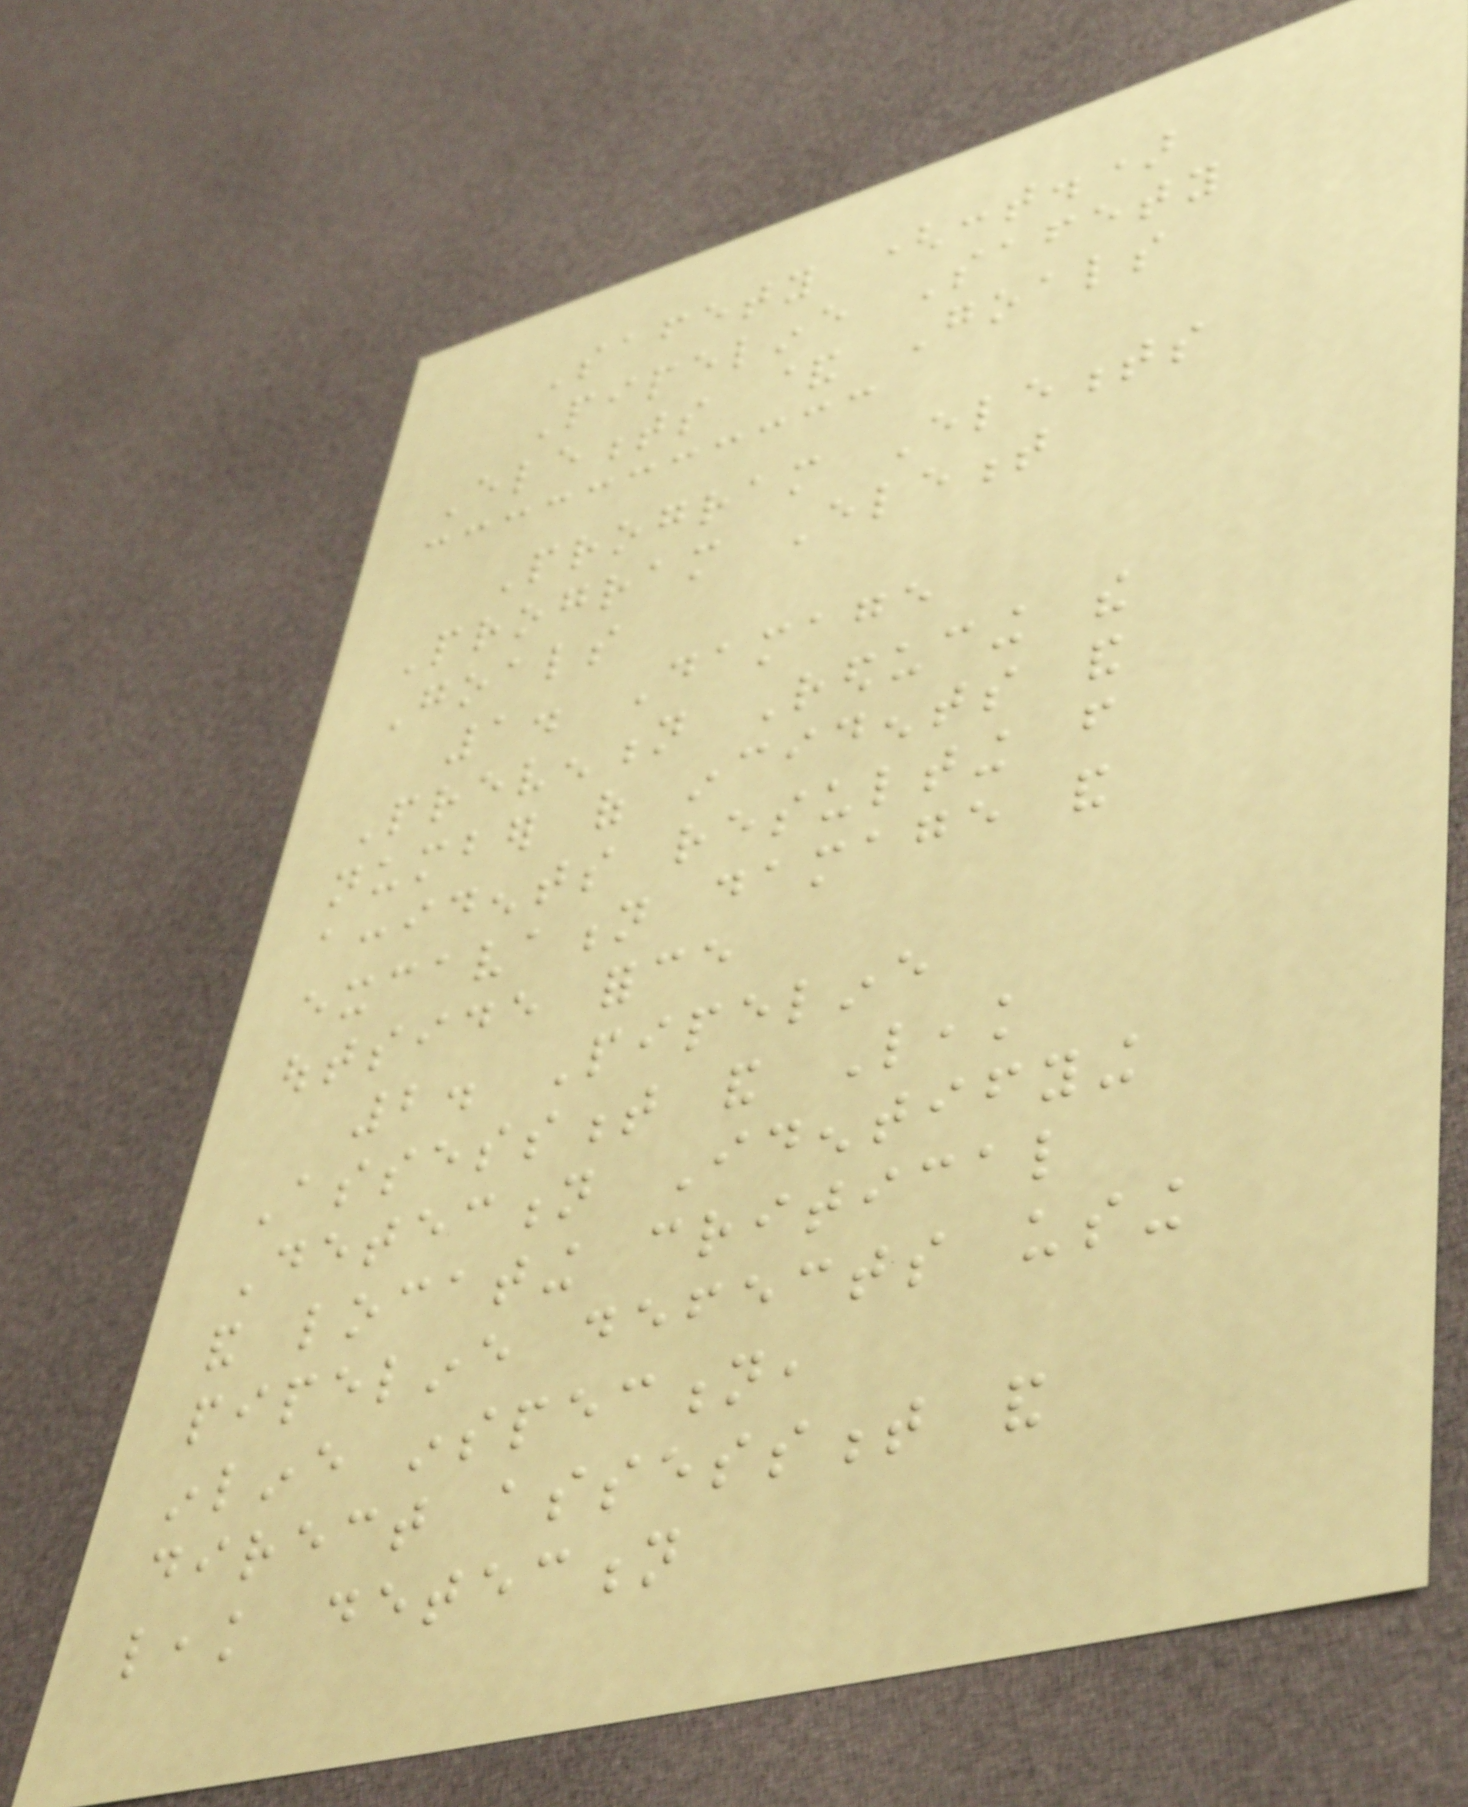Safety (cont.)
Pipeline Safety
Elements & Goals
Program Elements
Program Element
Goals
1. Damage
Prevention Reducing the
number of incidents and
accidents resulting from
excavation damage and
outside force
2. Pipeline
Assessment and Leak
Detection Identifying
and locating critical
pipeline defects using
inline inspection,
direct assessment and
leak detection
